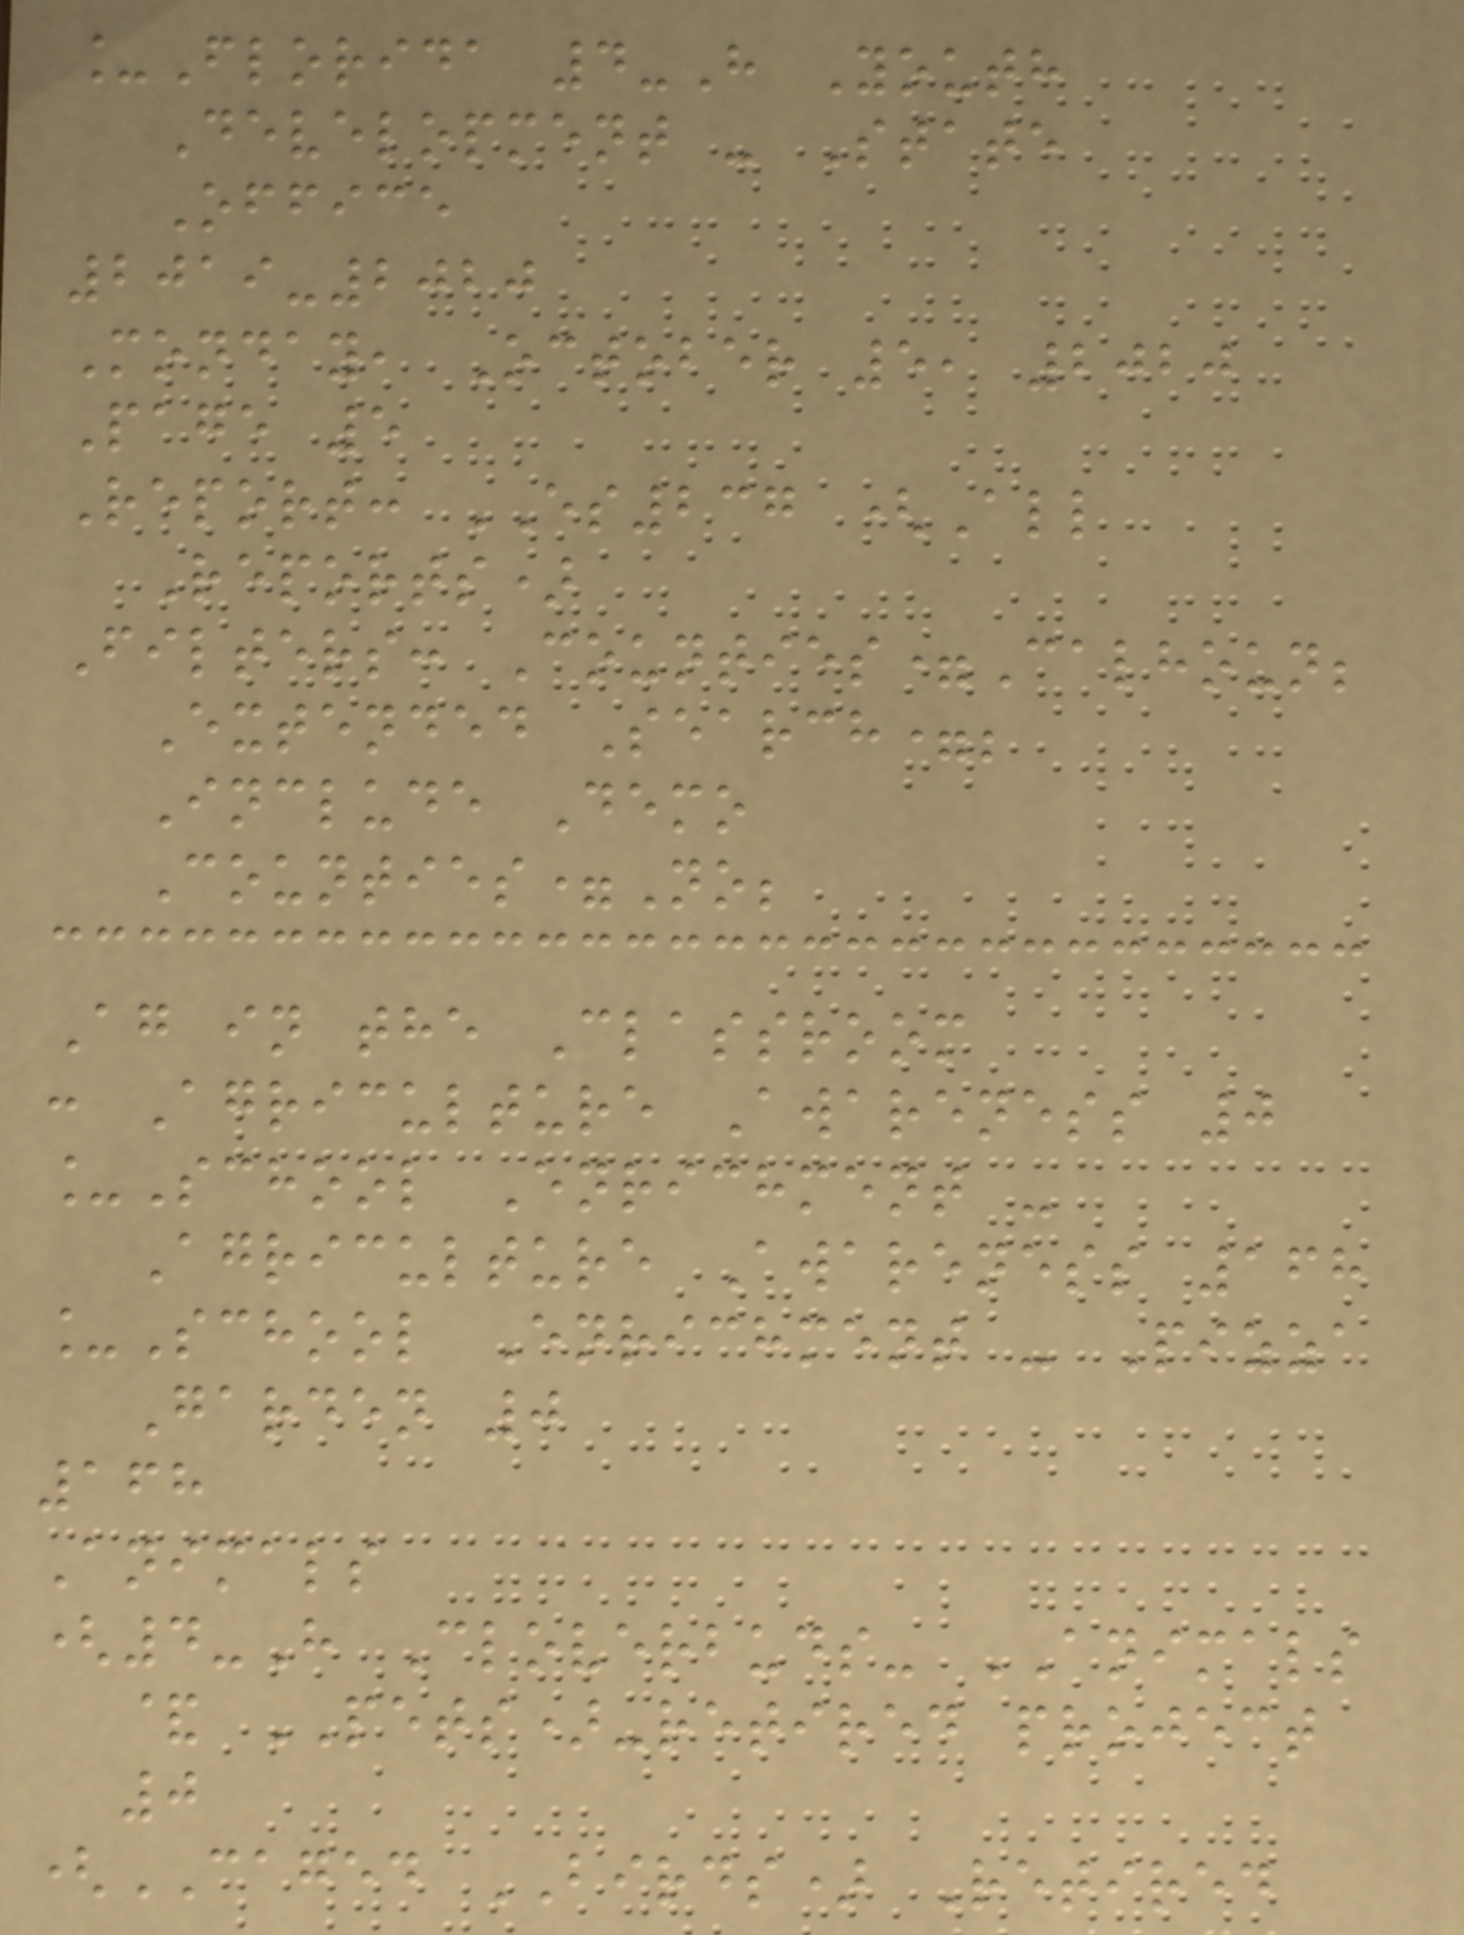_Florida 4-H Youth
Development - State
Office
2019-2020
Monday, October 5, 2020
Page 5
Report: ES237 (All
Reports)
Filters: Counties=Calhoun;
Extended Search=;
Include Demo
Counties=No;
Ag in the Classroom
: Agriculture Awareness 0
_School Enrichment -
Agriculture Awareness 168
_School Enrichment - Pizza
Garden 0
168
Animals
(4-H Cloverbuds- ANIMALS
& PETS)-retired project
0
(CAGED BIRDS) Retired
